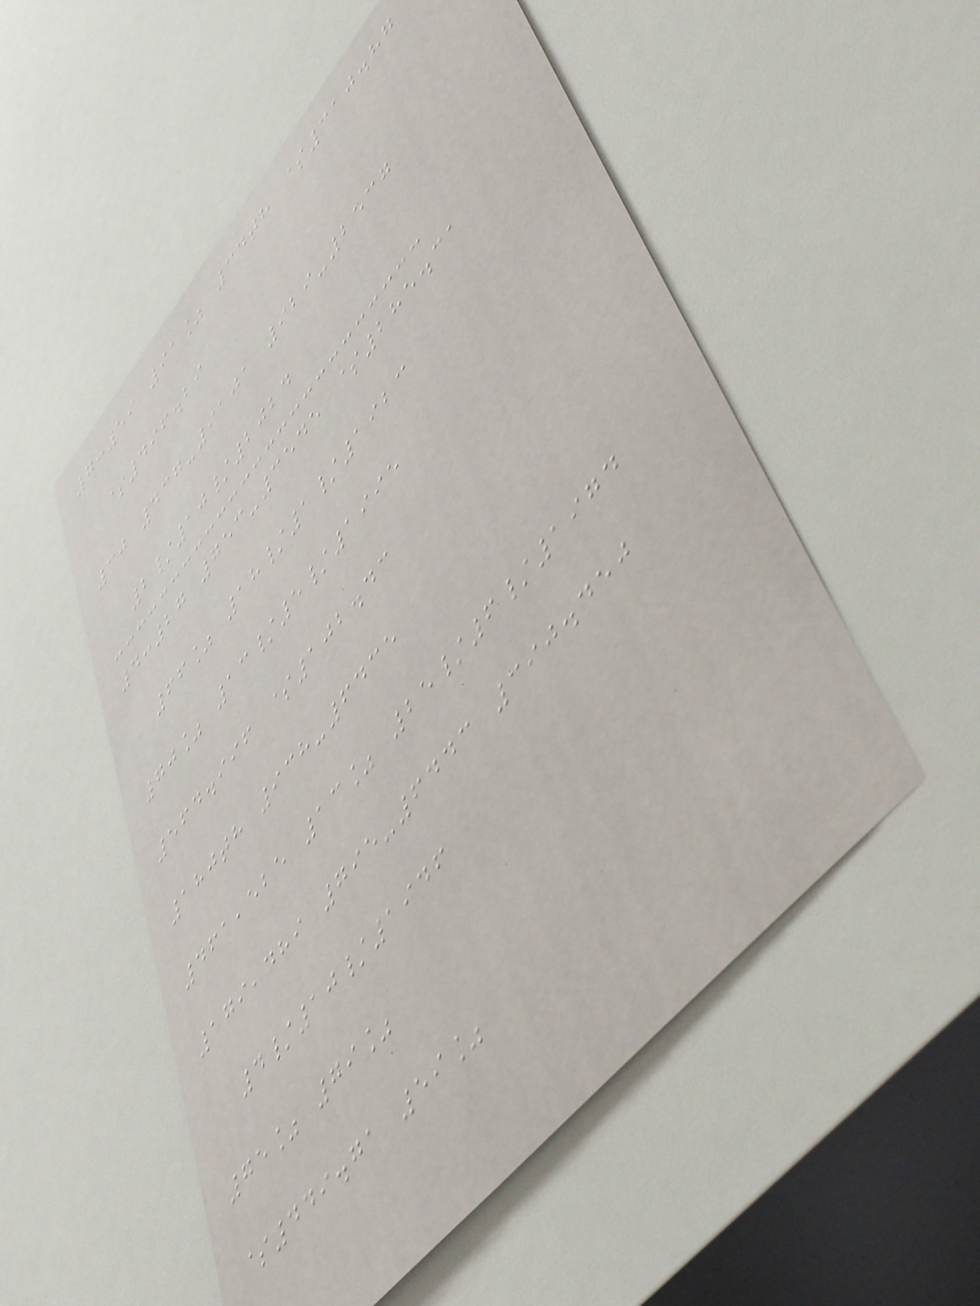7:59 91% 34th $310.87
$496.29
30 437-9101 929-2537
2/10/2024
4:27 753-3545 $285.31
66% 18/1/1923
70% 13/5/1995
564.996 $102.43
180th 938-6435
461,525 13% 25/6/1974
179,489 795-6443 390.450
4/10/1946
75% 79%
$449.71 59%
